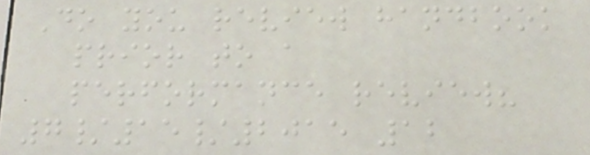Do you review handbook
prior to a
performance review?
7/15/2015 12
